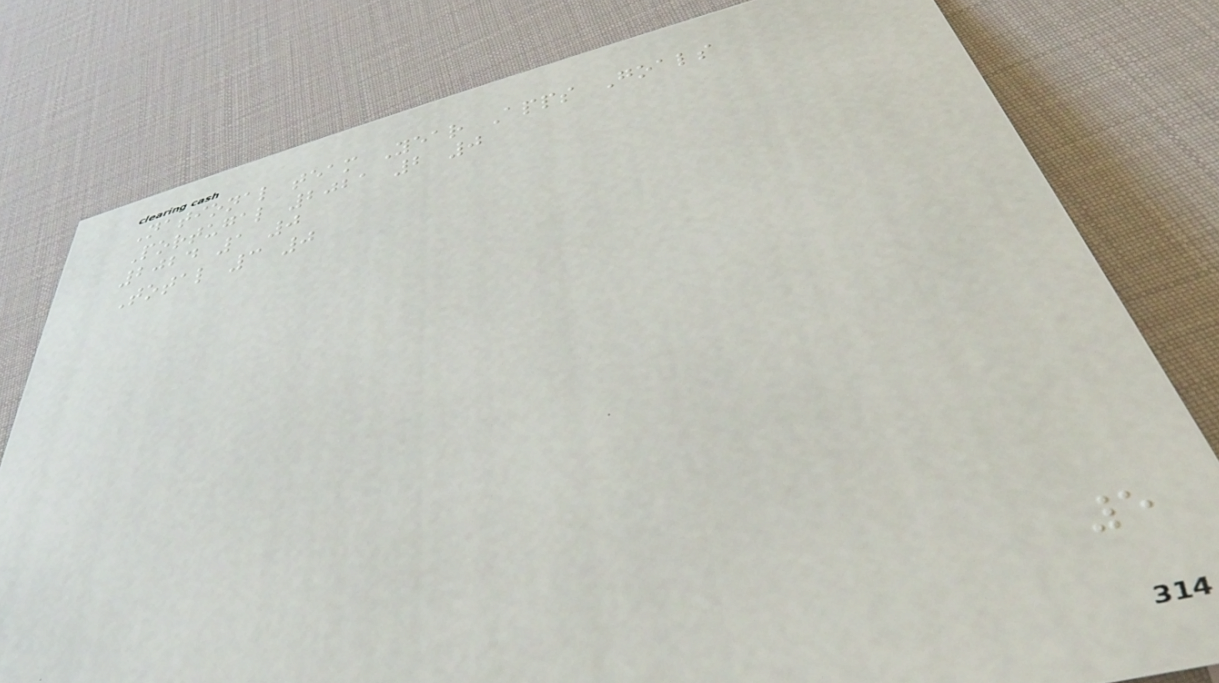National team Year Apps Goals
Portugal 2021 2 0
2024 1 0
Total 3 0
5
